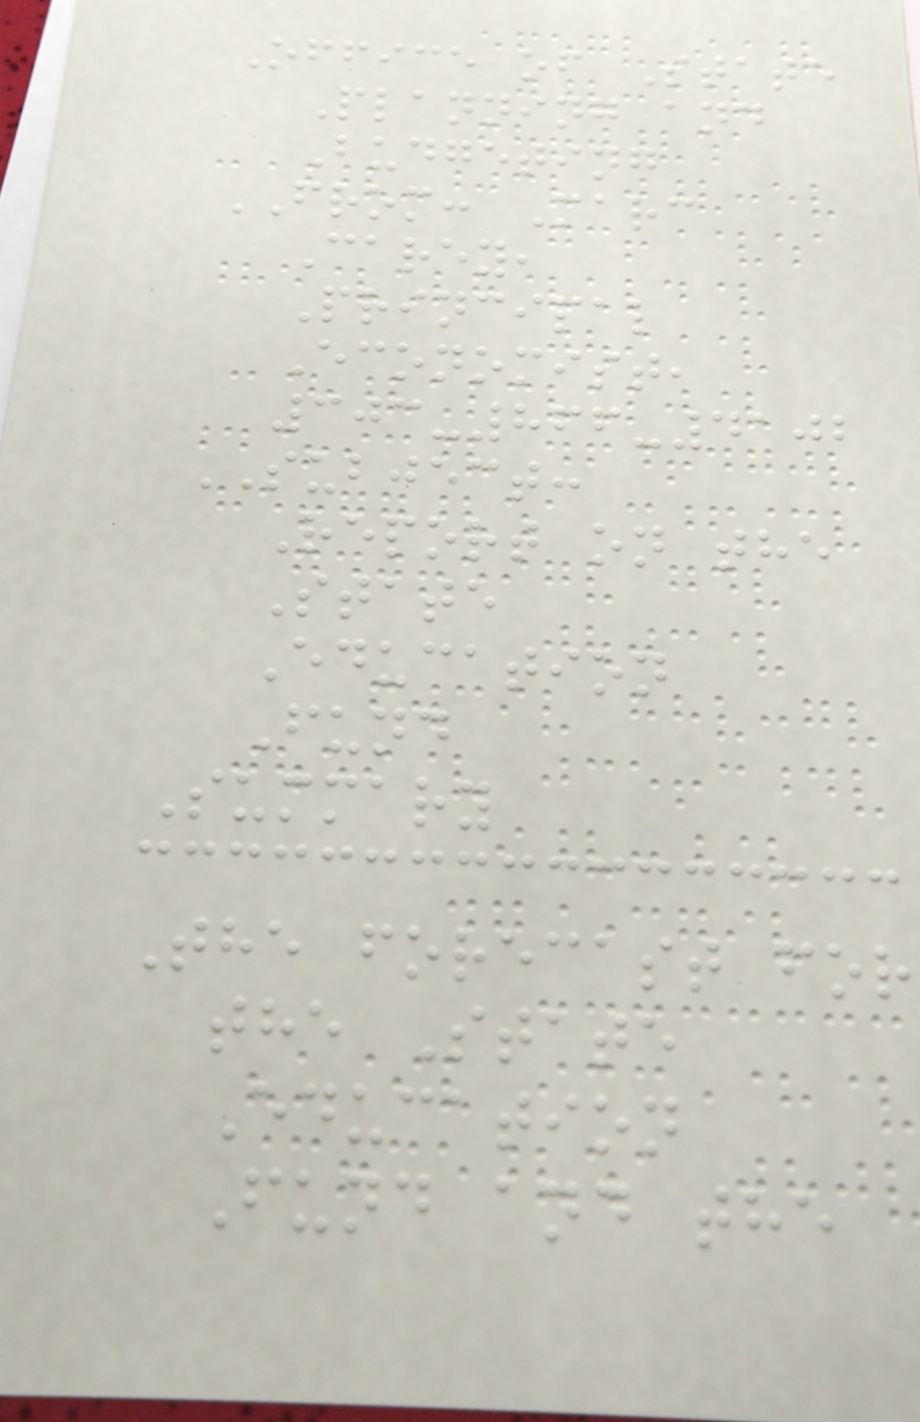Office of State
Planning and
Budgeting
FROM: Marc
Carey,
Principal
Economist,
303-866-4102
SUBJECT:
Report on the
State
Education
Fund
Summary
The forecast for
the State
Education
Fund and the
